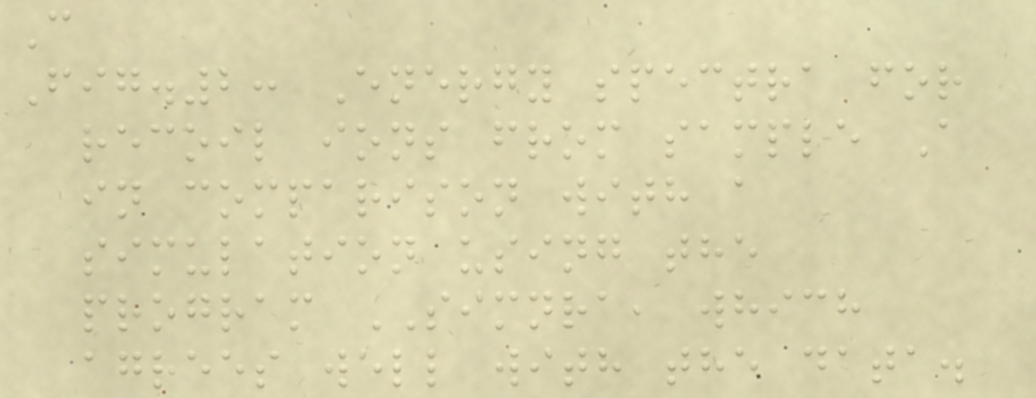C
Fig.2: Energy spectra for
recoil ions from sample A
in comparison with a
simulation using the
program SIMNRA, which
agrees well with the data.
